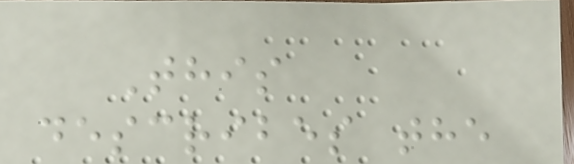This
describes the
